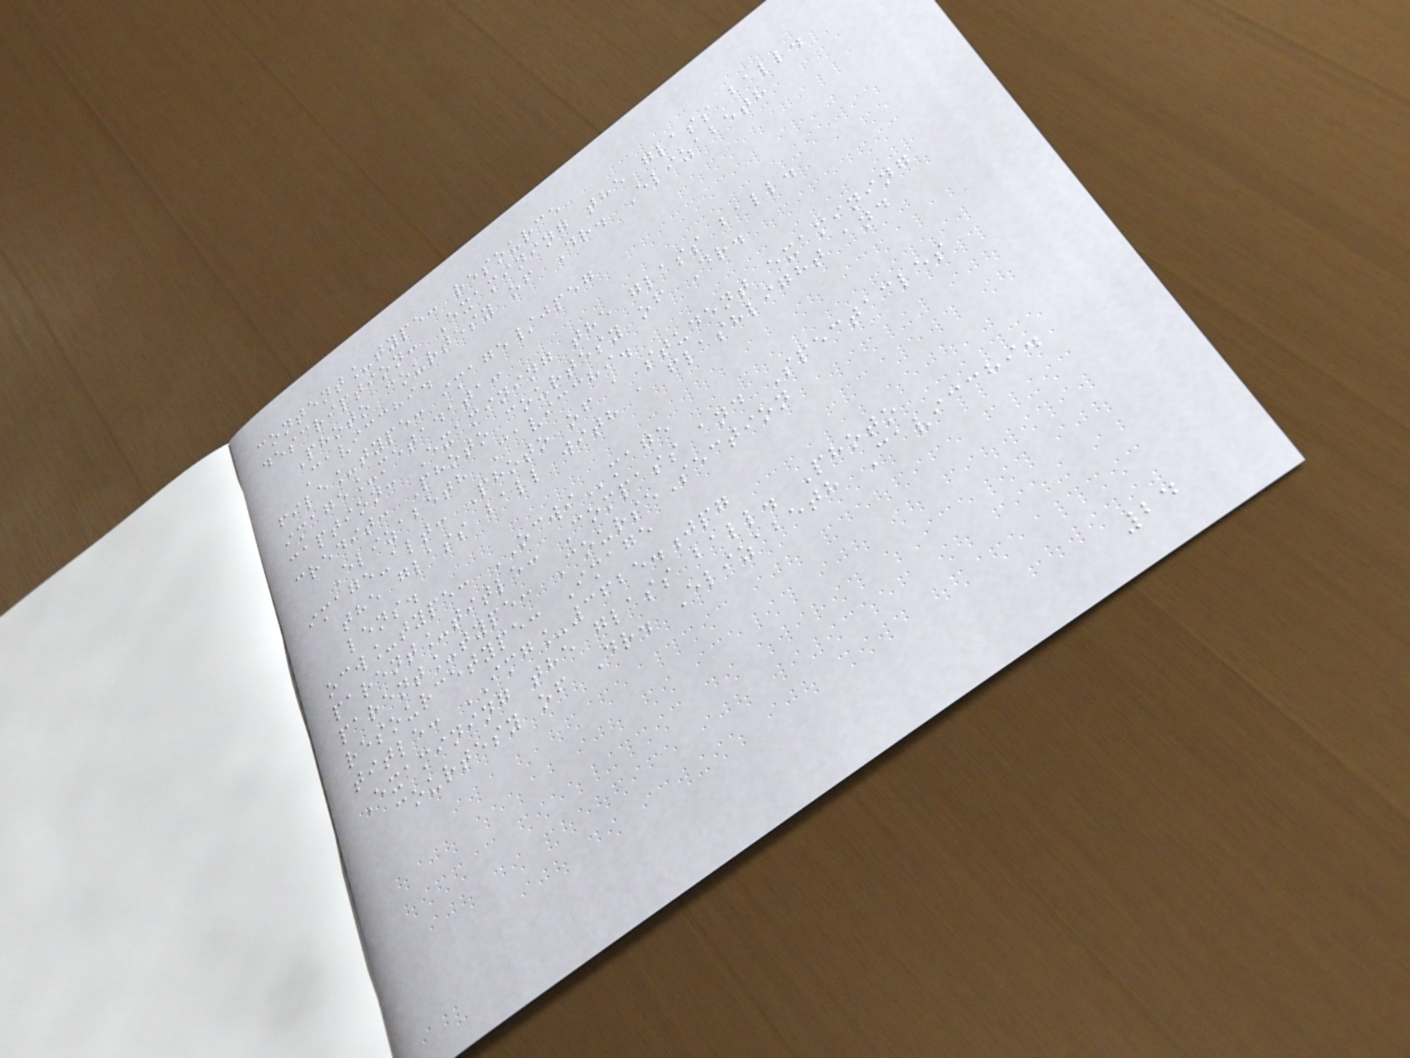content_type: resource
description: Examining the glass ball.
Photo courtesy of Dr. Elizabeth
Cavicchi.
file_type: image/jpeg
image_metadata:
caption: Examining the glass ball.
credit: Photo courtesy of Dr.
Elizabeth Cavicchi.
image-alt: Photo of a student examining
the glass ball with a flashlight and
lens.
ocw_type: OCWImage
parent_title: Compass and Spectacles
parent_type: CourseSection
resourcetype: Image
title: IMG_3625.jpg
Examining the glass ball. Photo
courtesy of Dr. Elizabeth Cavicchi.
24
